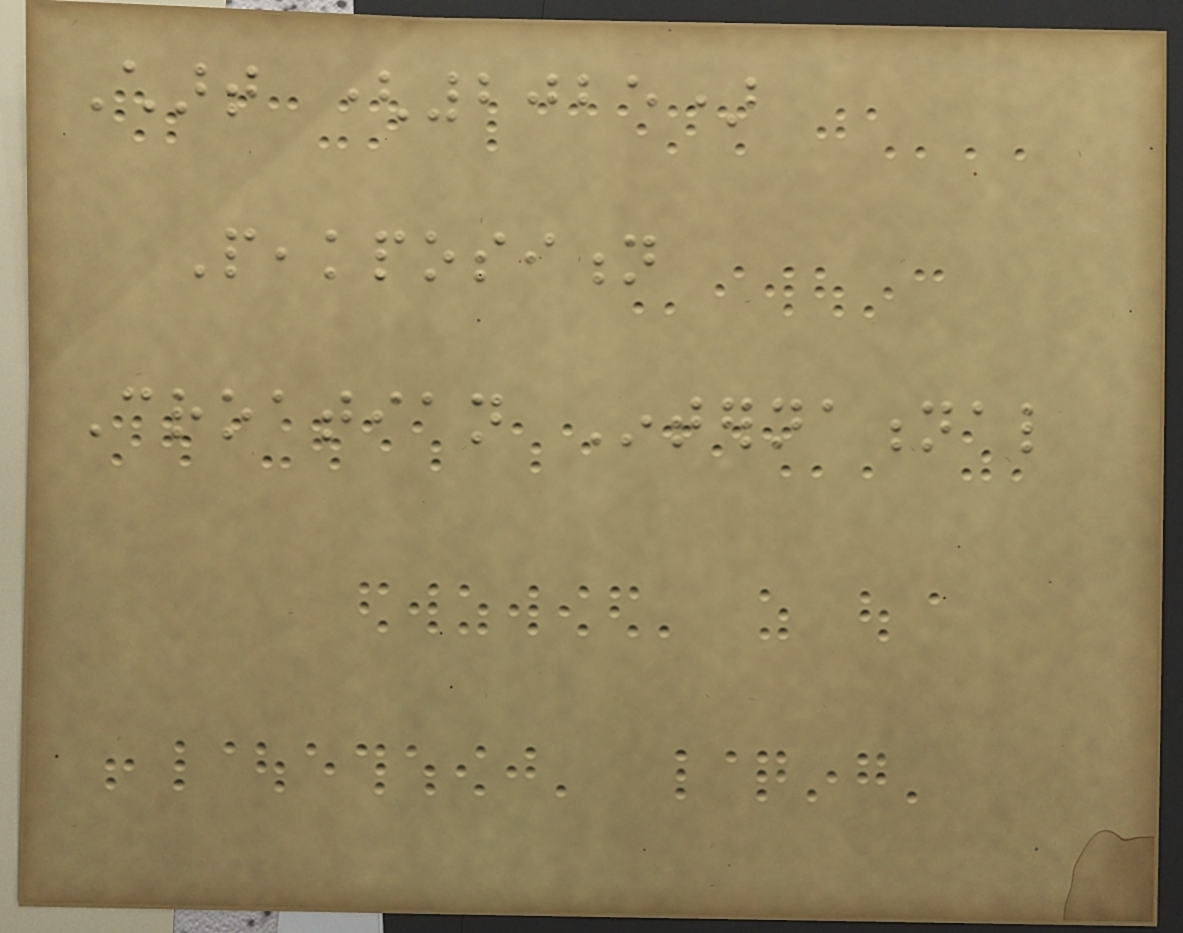Chart (2025)
Peakposition
Croatian International
